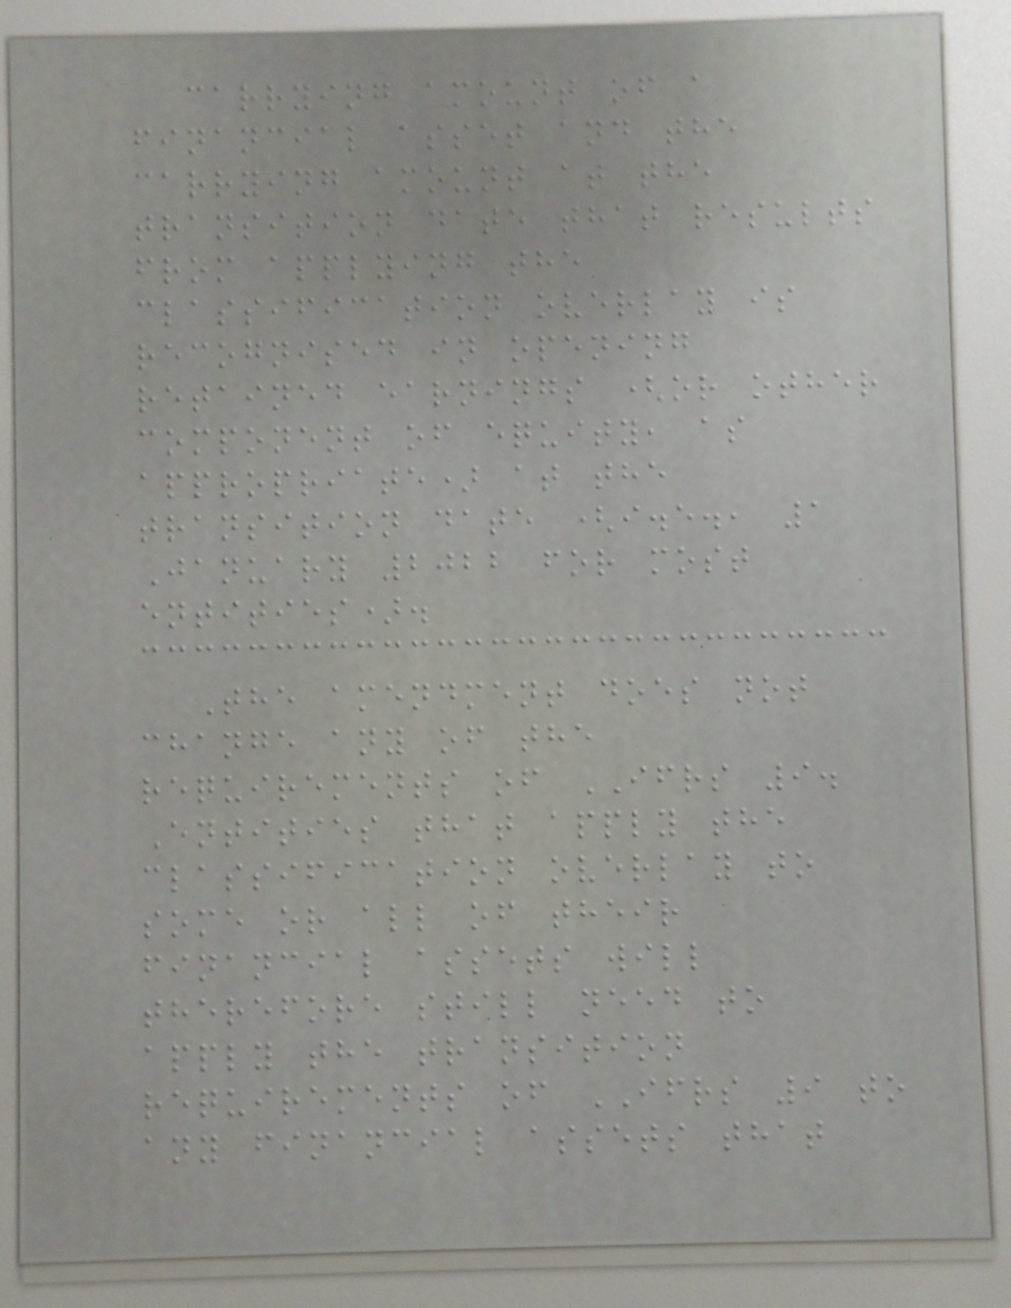carrying amount of a
financial asset and the
carrying amount at the
transition date that results
from applying the
classification overlay is
recognised in opening
retained earnings (or other
component of equity, as
appropriate) at the
transition date (i.e., 1
January 2022 for most
entities).
The amendment does not
change any of the
requirements of IFRS 9.
Entities that apply the
classification overlay to
some or all of their
financial assets will
therefore still need to
apply the transition
requirements of IFRS 9 to
any financial assets that
